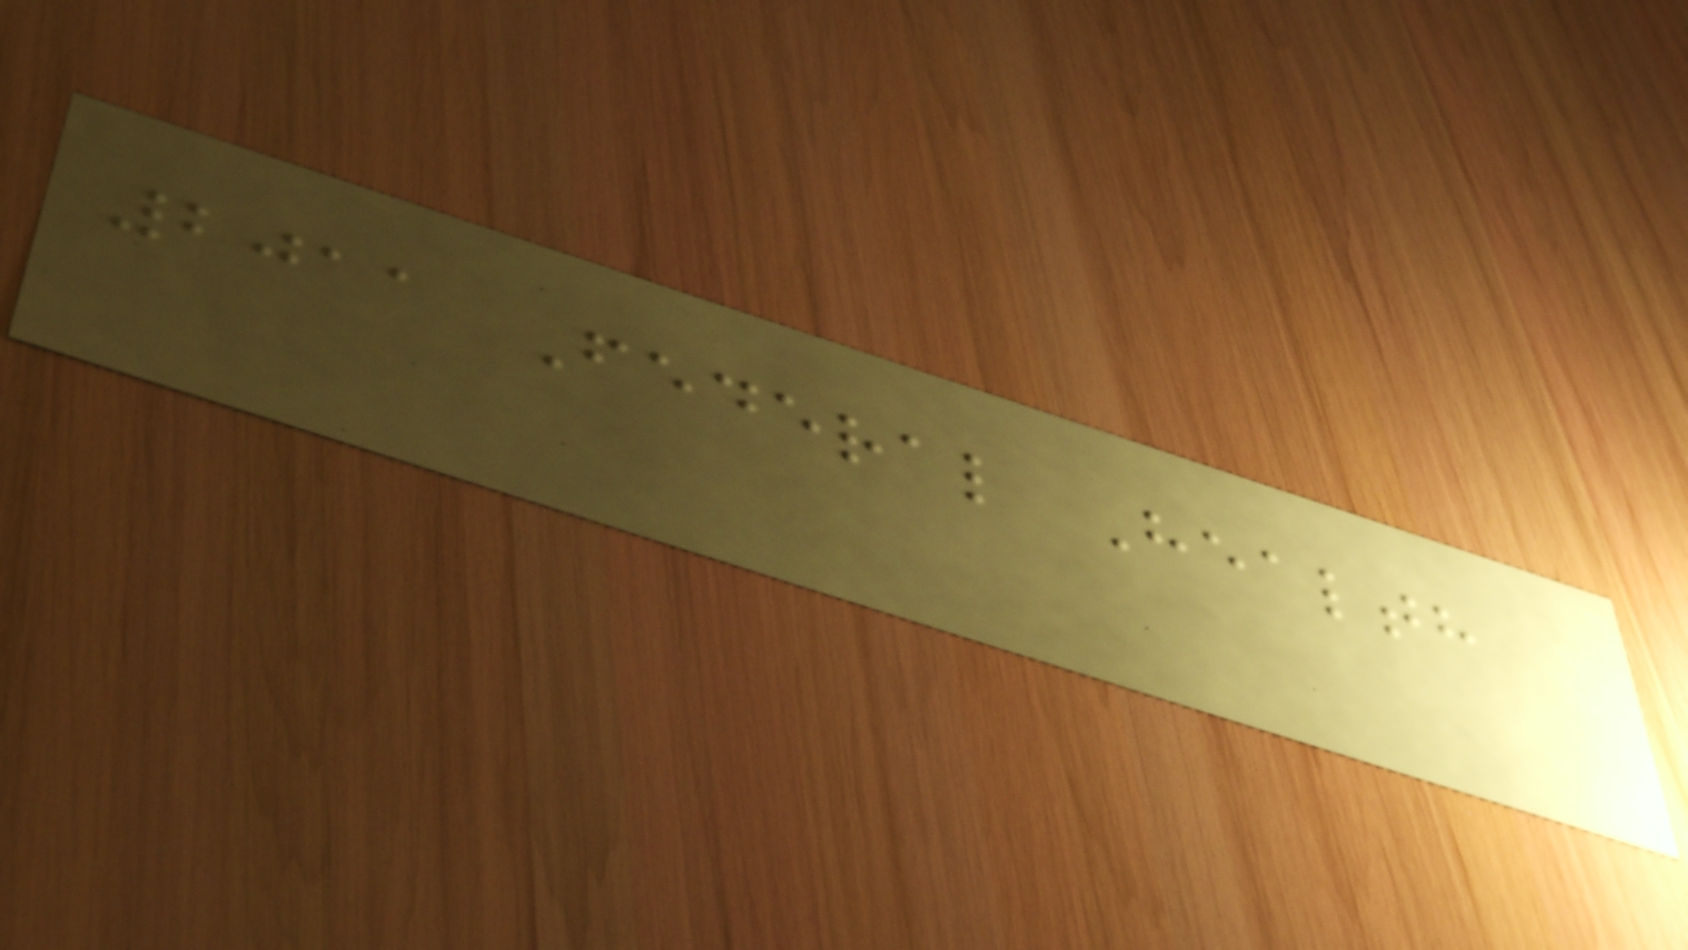2011 Federal Health
